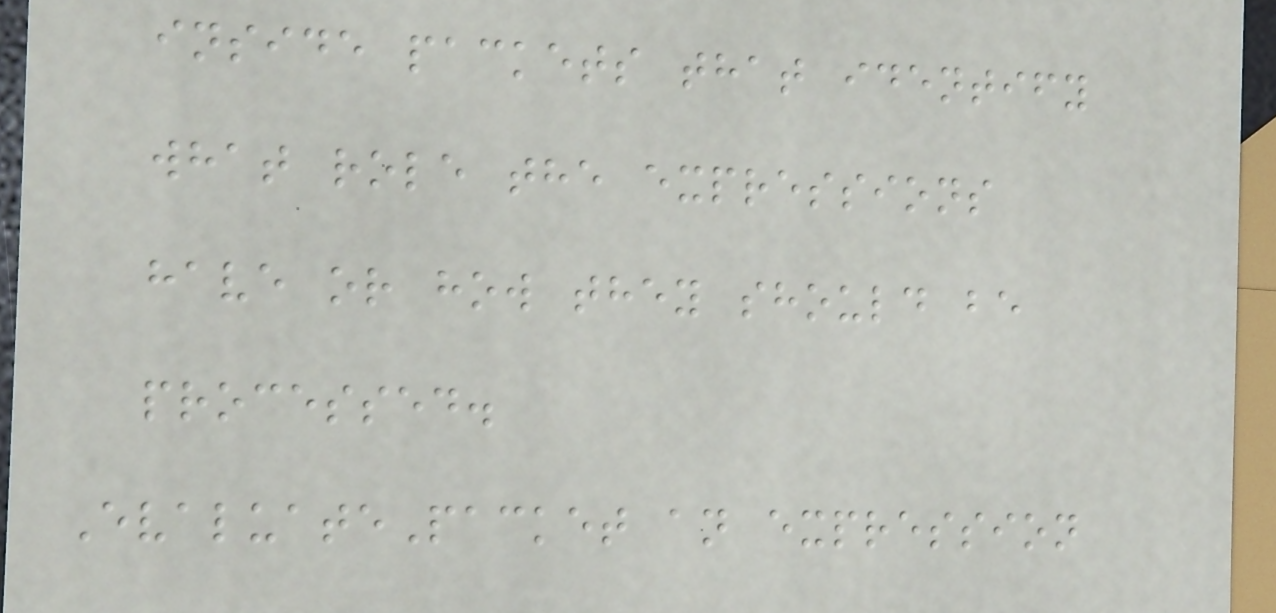inside packets that identify
what role the expressions
have or how they should be
processed.
EvaluatePacket an expression
